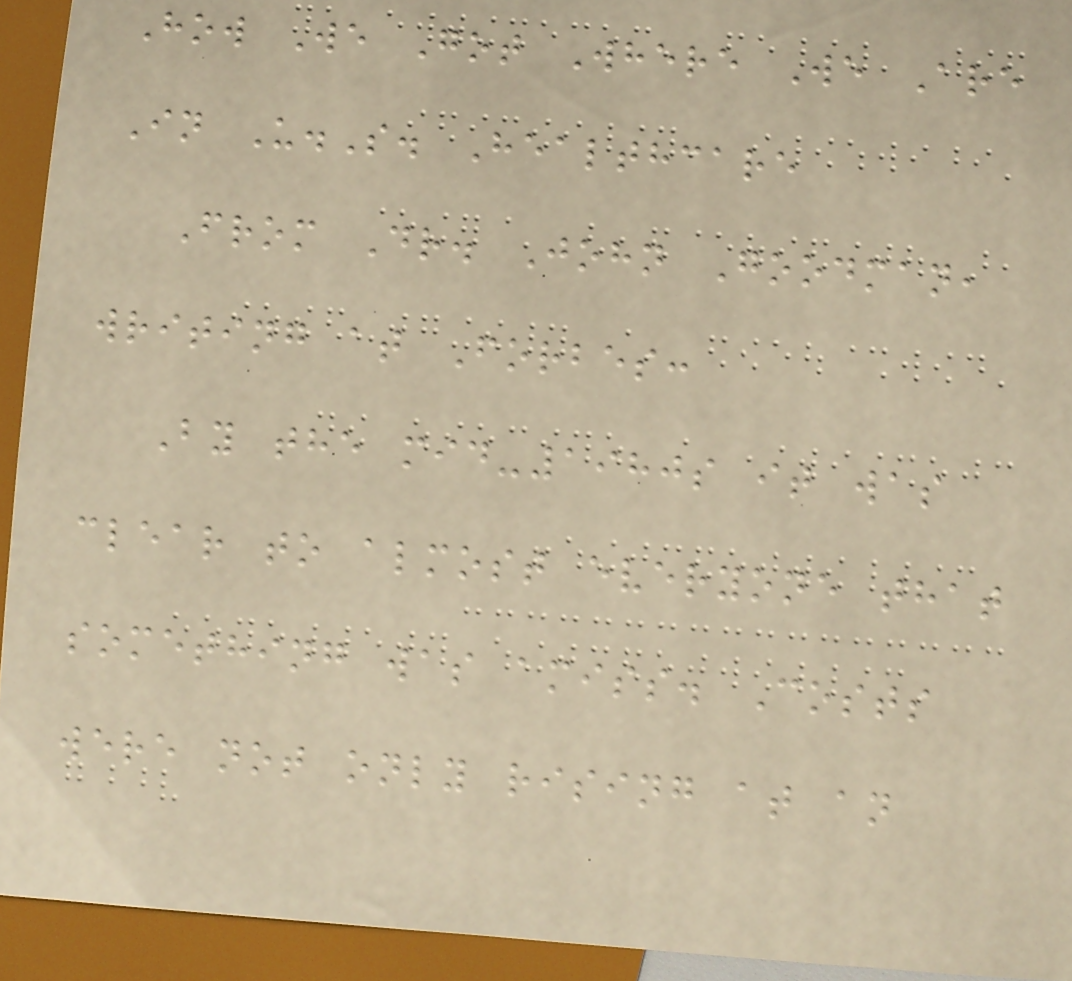How We Got Where We Are
In U.S. Healthcare
From Dr. John Goodman,
writing at Forbes:
By the mid-1980s it was
clear to almost everyone that
something was amiss. Costs
were not only rising at an
